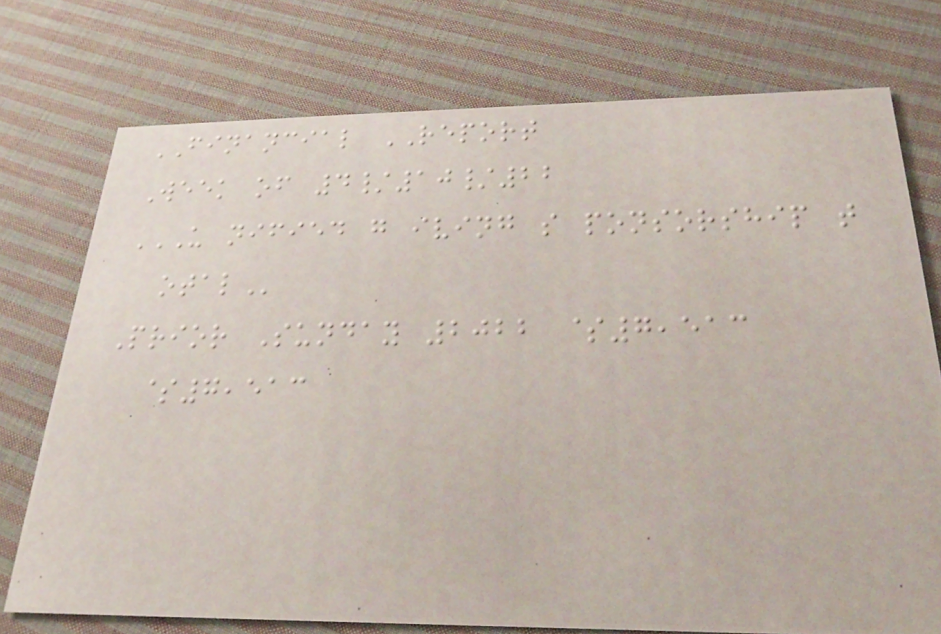FINANCIAL REPORT
Week of 4/10/22
U NIFIED G IVING S PONSORSHIP T
OTAL
Prior Sunday 2022 $7,513
$7,513
